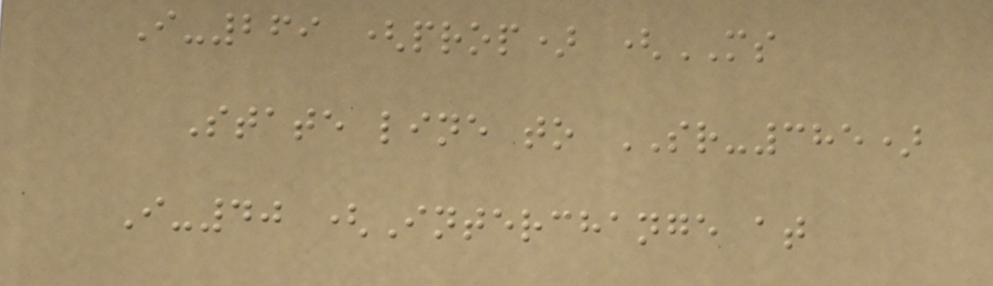I-269 (prop) (MS
State line to SR-385)
I-40 (Interchange at
